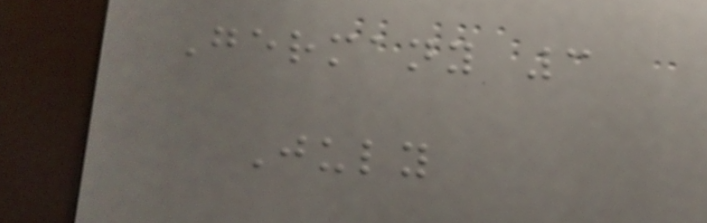Germany 3
July
